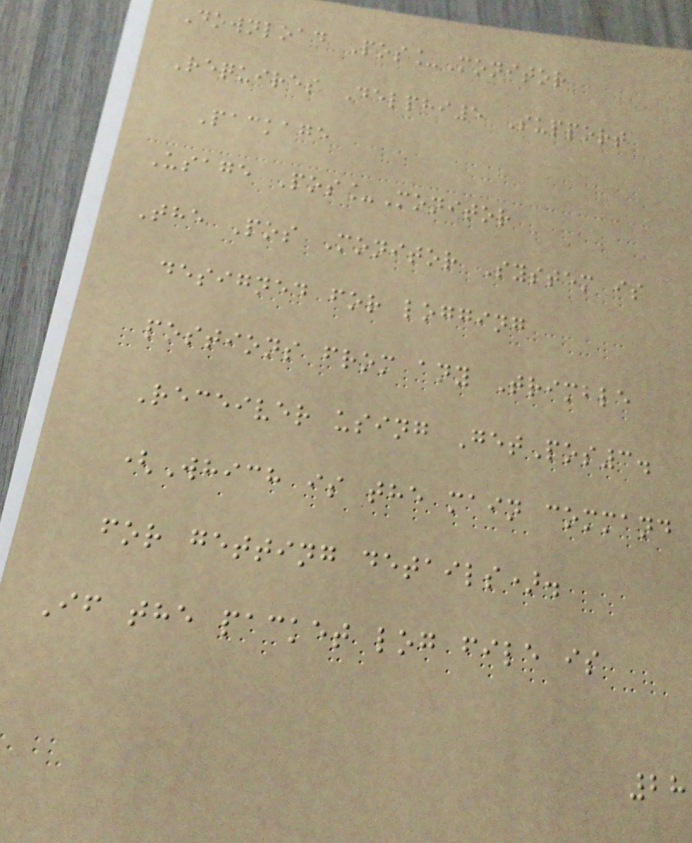Download Pos_Monitor
Requires Delphi5 Support
Package
Usage Pos_Monitor
The Pos Monitor System is
designed for logging
postions from any Trimble
Receiver using GetPos3.
(Which is the main command
for getting details).
If the packet log file is
28
